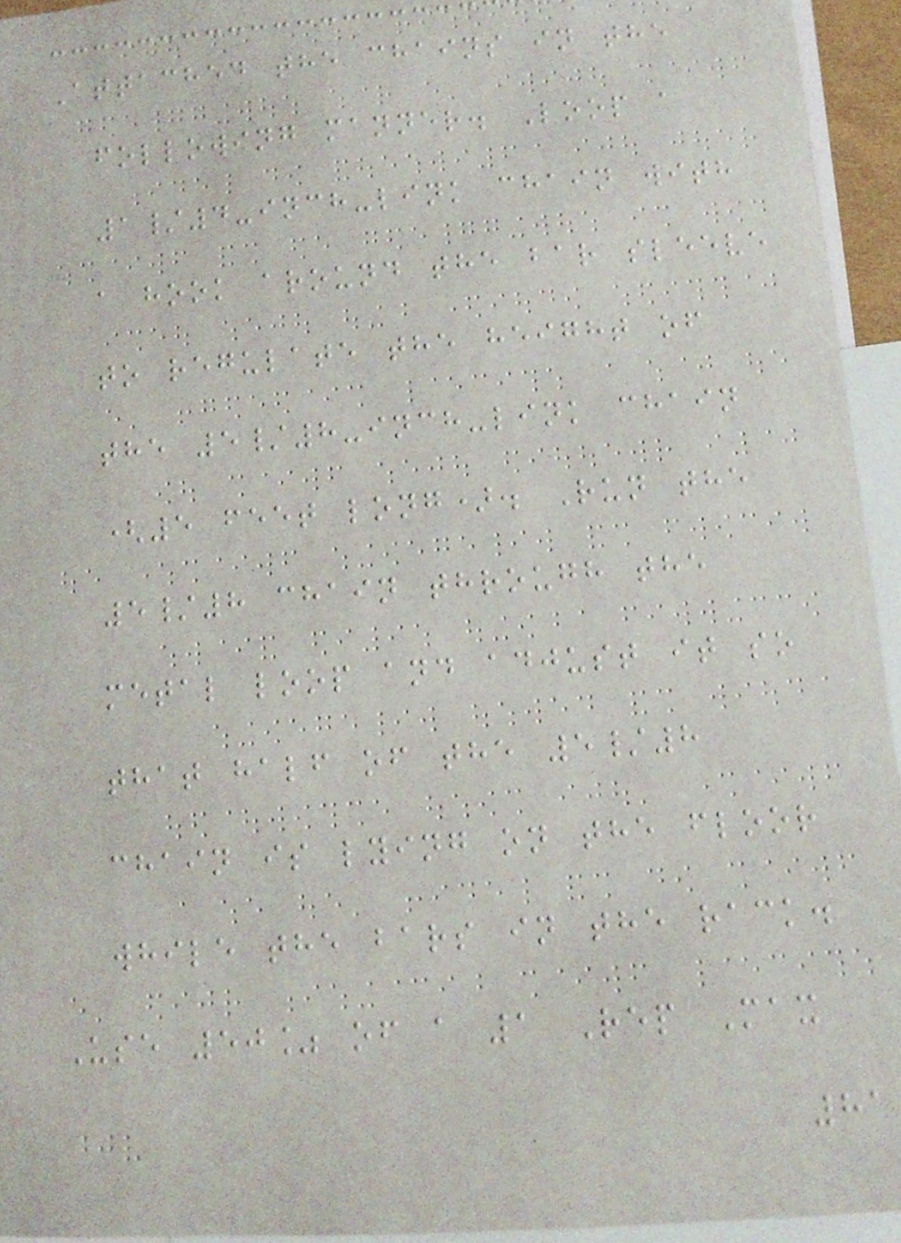Attached the chains in the
following manner. Loop a
1/4-inch-link chain with
a hook around the bar sleeve
to regulate the height of
the 5/8-inch-link chain
(5 feet long). Run the
5/8 chain through the
metal loop and adjust it so
that half of the 5/8
chain is lying on the floor
while the bars in the rack.
Use 50% of a 1 Rep Max
81
